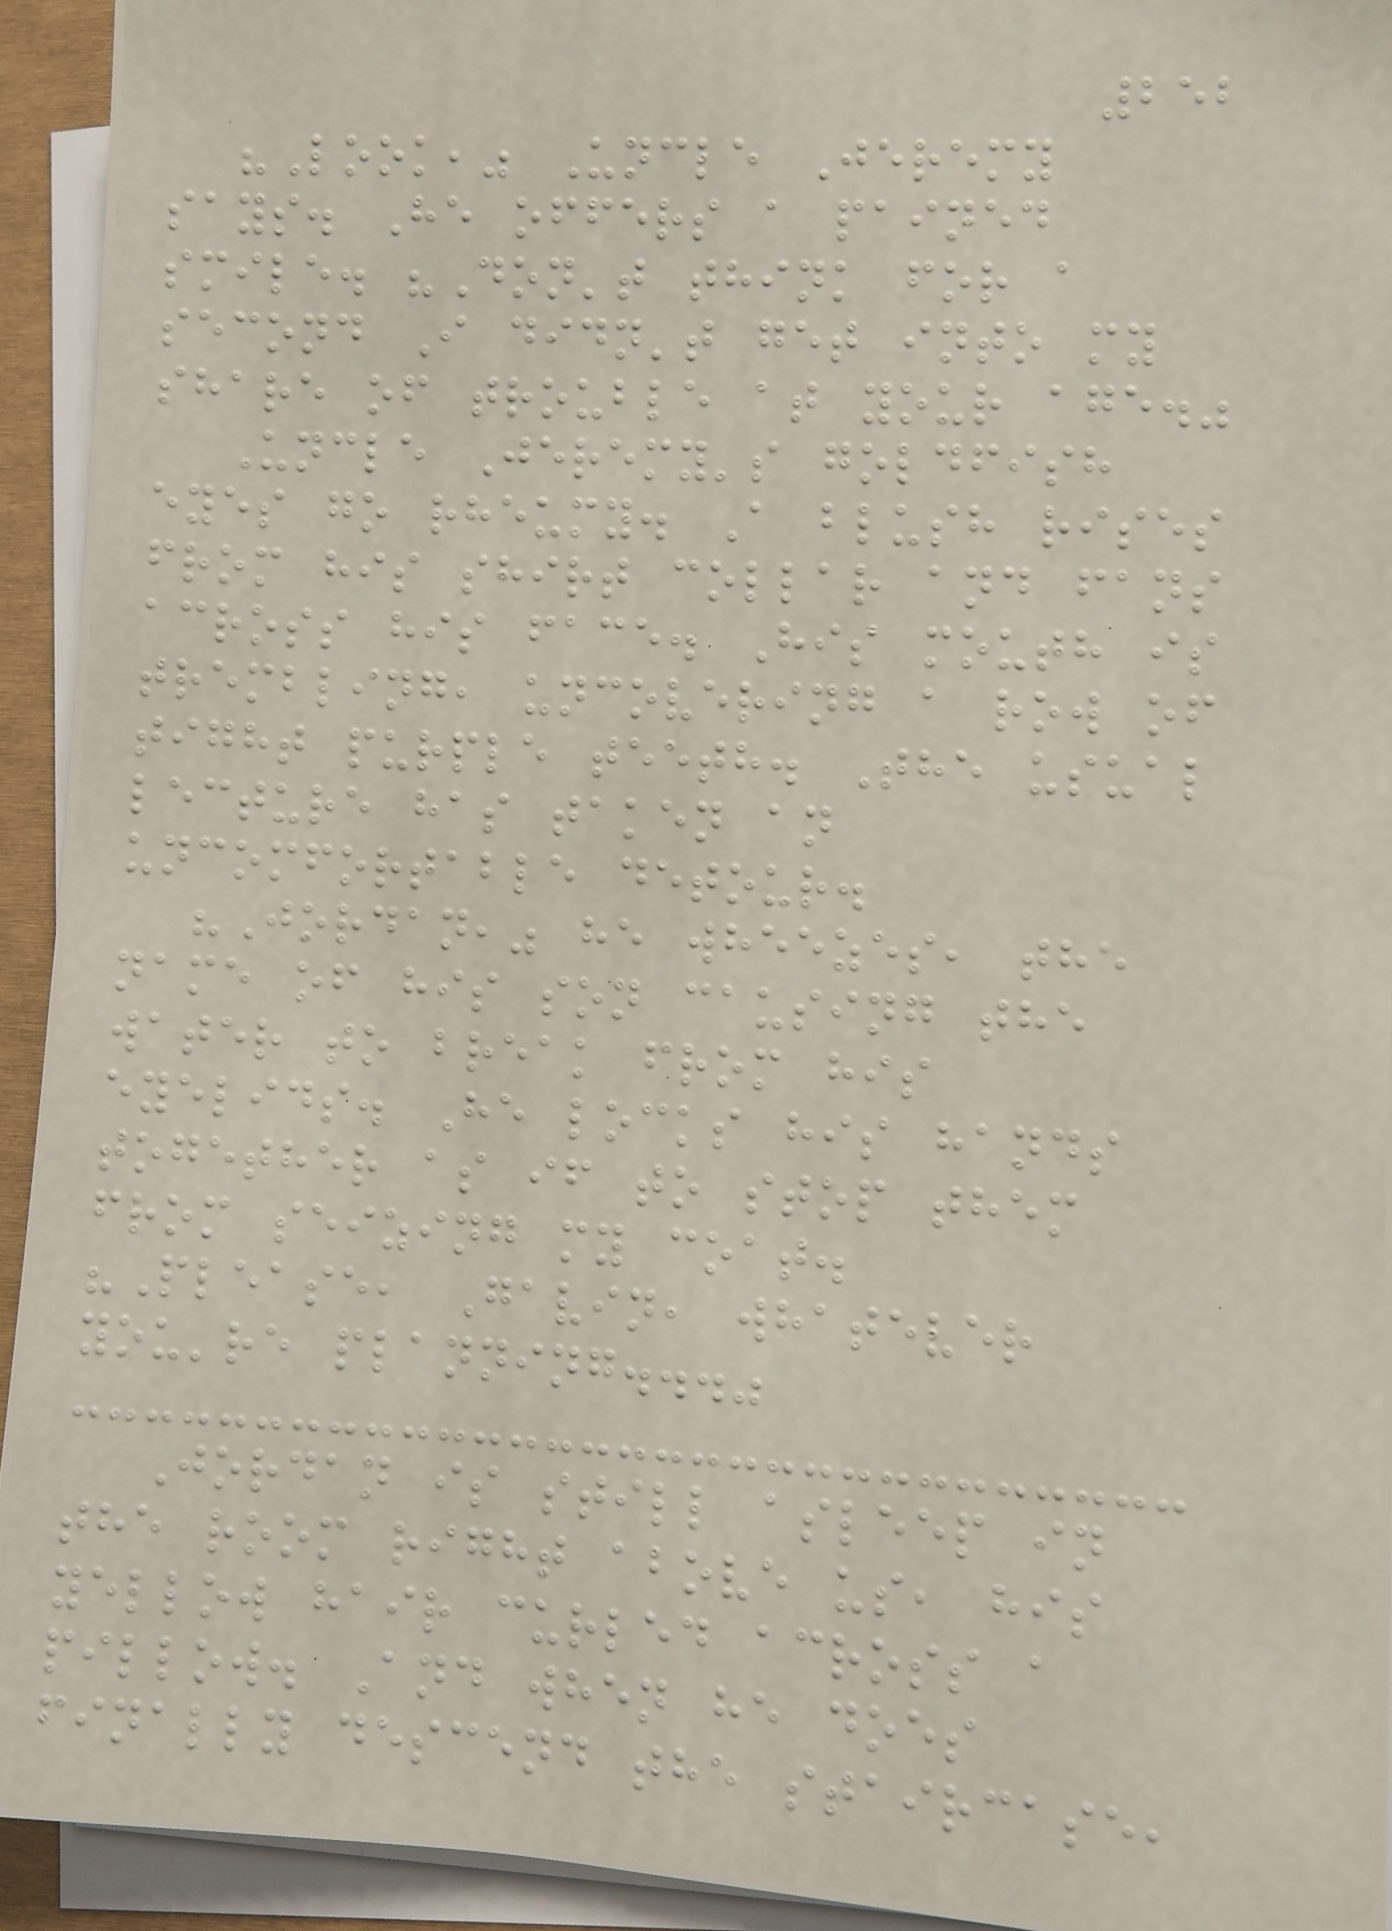252
"Look," Uncle Jeremy
says. He offers a pained
smile. "Don't think for a
second I didn't get into my
share of trouble at your age."
Uncle Jeremy's goldfish
eyes go rheumy. A blush rises
from his shirt collar and fans
across his face. His mouth is
trembling, uncovering a row of
tight purple teeth. The usual
lecture has taken an
uncomfortable detour.
"Jordan," he wheezes, the
name of his son causing the
water to break from his
eyelids. He locks his hands
together as if to stop them
from seizing my coat.
"Please, Gavin, whatever
you're planning..."
Jordan is still asleep in
the room right above us, his
yellow hair curled across a
pillow. And when he does
finally descend the staircase,
